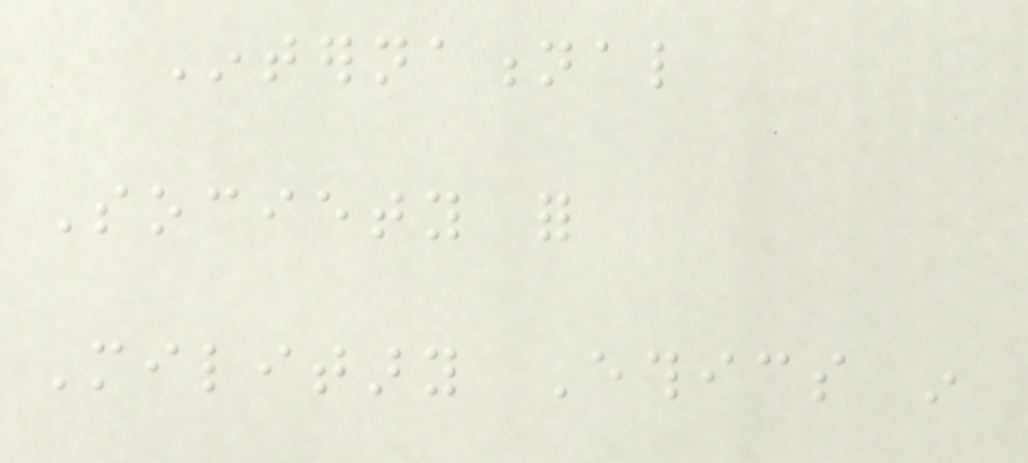International
Society for
Military Ethics in
